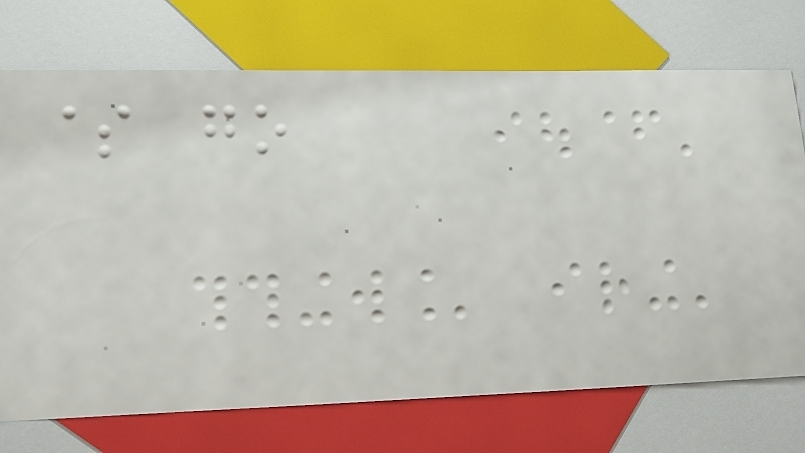$ go
